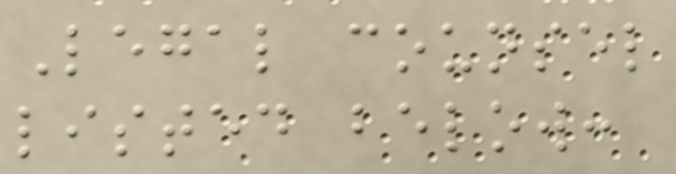Legal counsel
listed below:
